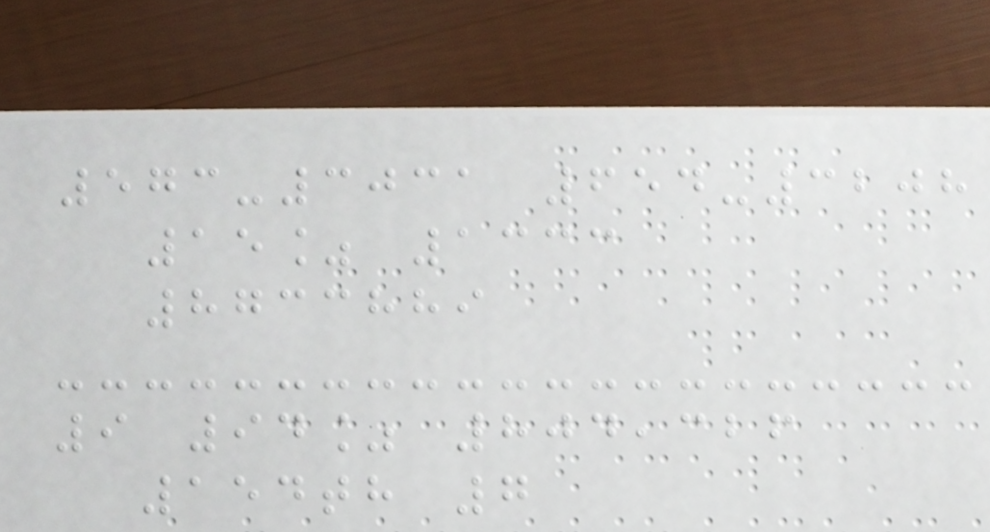573-3031 654-3208
15% 1333
8733889
9 94% 804,326
154th 7
